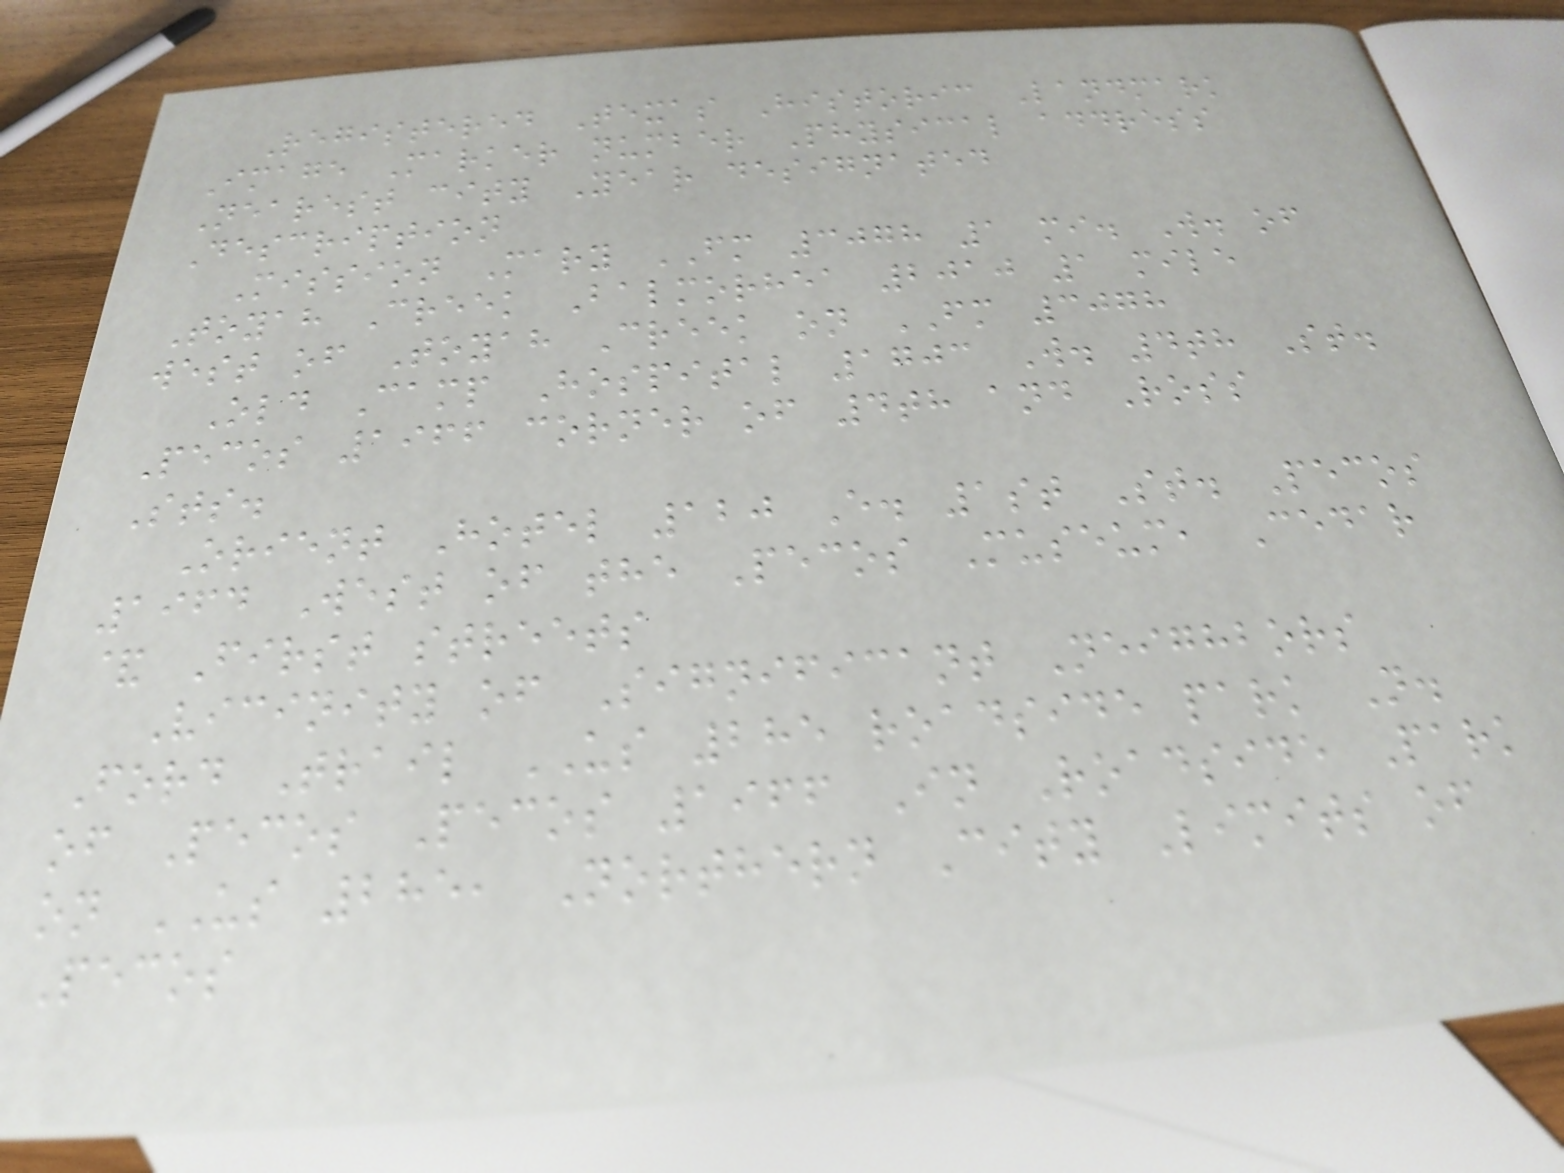Registered Texas Historic Landmark
Image Marker number Physical address
Nearest city Year designated
Description
Mission Mary FM 3078 1 mi. W. of
Toyah Creek Balmorhea 2010 1 mile
west of Toyah Creek on FM 3078
Old Camp Hospital 1703 W. 4th St.
Pecos 1966 corner of 4th and Ross
Sts.
Orient Hotel 120 E. 1st St. Pecos
1964 West of the Pecos Museum, Cedar
& First streets
Vicinity of Significant Neighbors
Ford Trail US 285 roadside park N.
of Pecos Pecos 1966 In Roadside Park
on US 285, Northern City Limits of
Pecos
